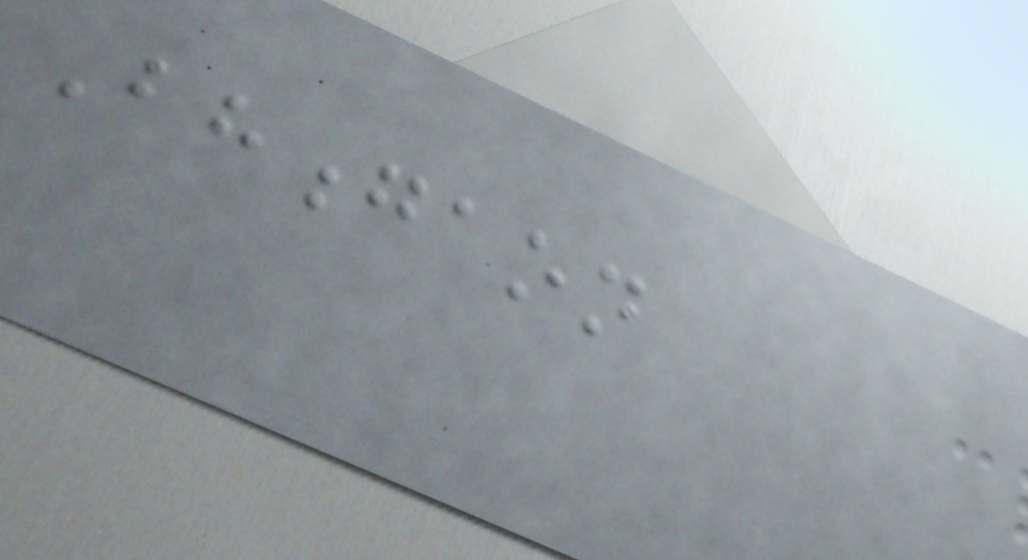Bhongaon
